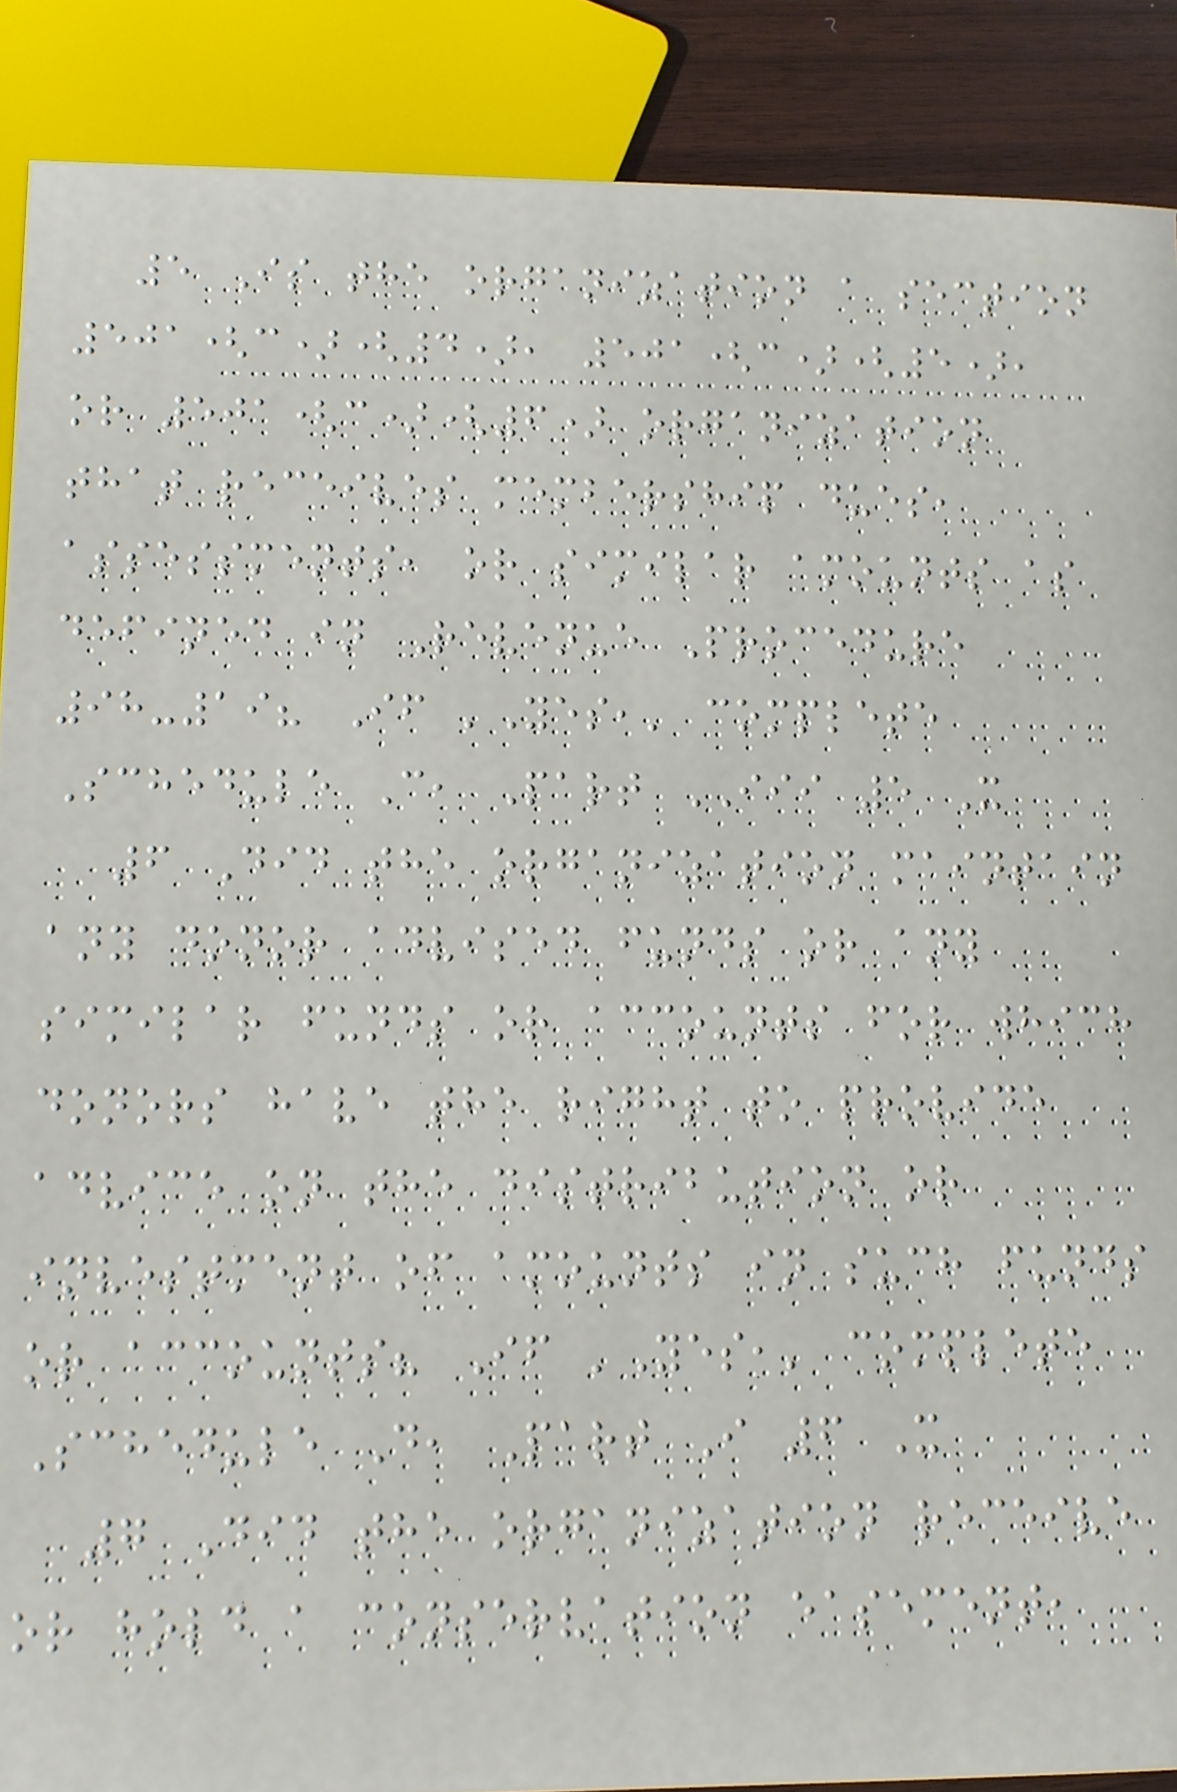5 Is the organization a section
501(c)(4), 501(c)(5),
or 501(c)(6) organization
that receives membership dues,
assessments, or similar amounts as
defined in Revenue Procedure
98-19? If 'Yes,' complete
Schedule C, Part III 5 X
6 Did the organization maintain
any donor advised funds or any
similar funds or accounts for which
donors have the right to provide
advice on the distribution or
investment of amounts in such funds
or accounts? If 'Yes,' complete
Schedule D, Part I 6 X
7 Did the organization receive
or hold a conservation easement,
